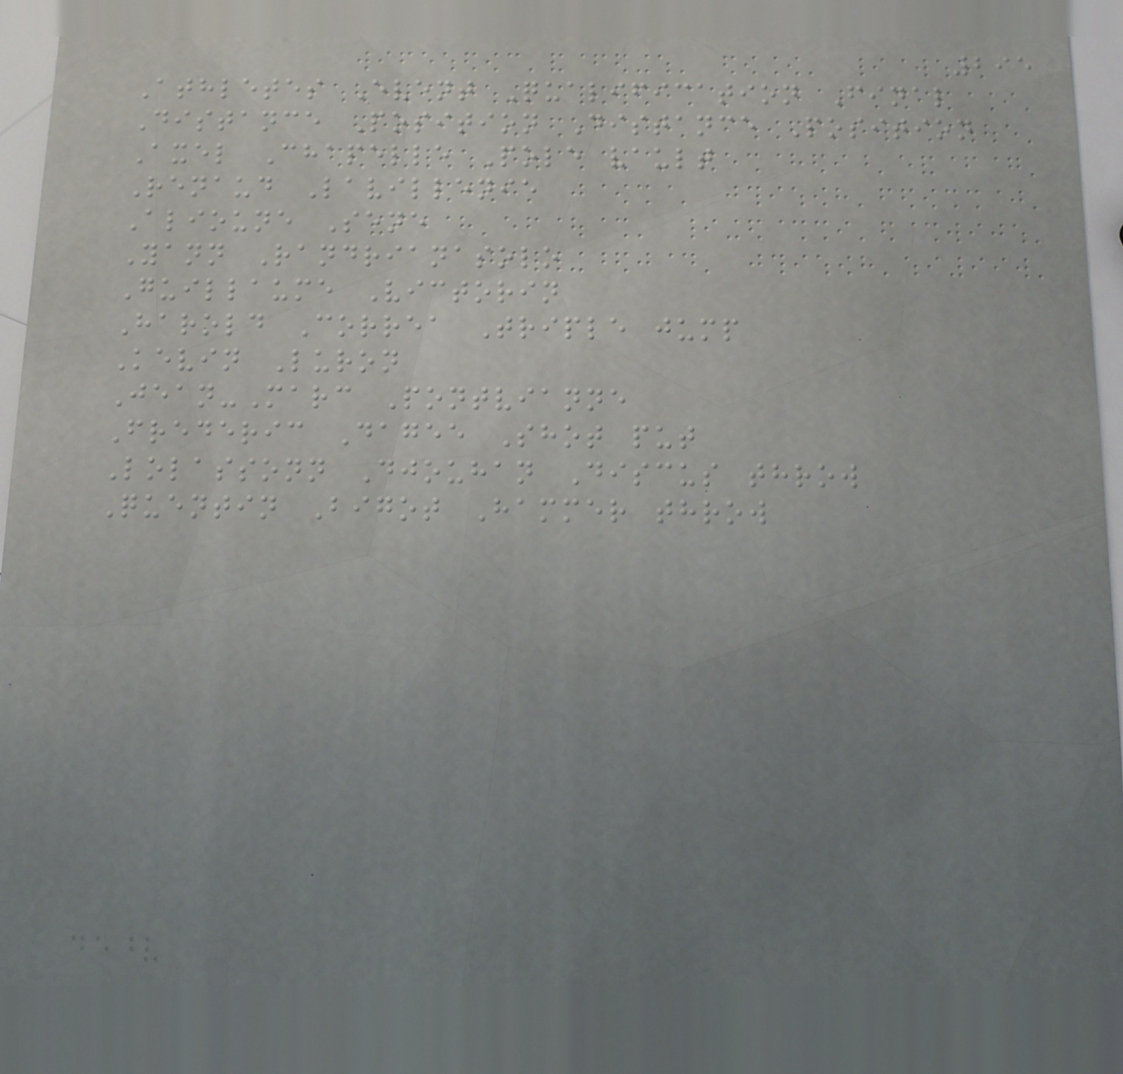295
Athletes Event Qualification Final
Distance Position Distance Position
Axel Chapelle Pole vault
Renaud Lavillenie
Alioune Sene
Yann Randrianasolo
Guillaume Victorin
Harold Correa Triple jump
Kevin Luron
Jean-Marc Pontvianne
Frederic Dagee Shot put
Lolassonn Djouhan Discus throw
Quentin Bigot Hammer throw
